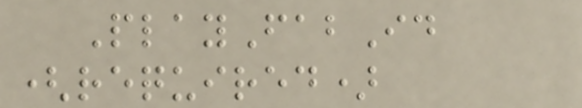PlayFabId
(required)
